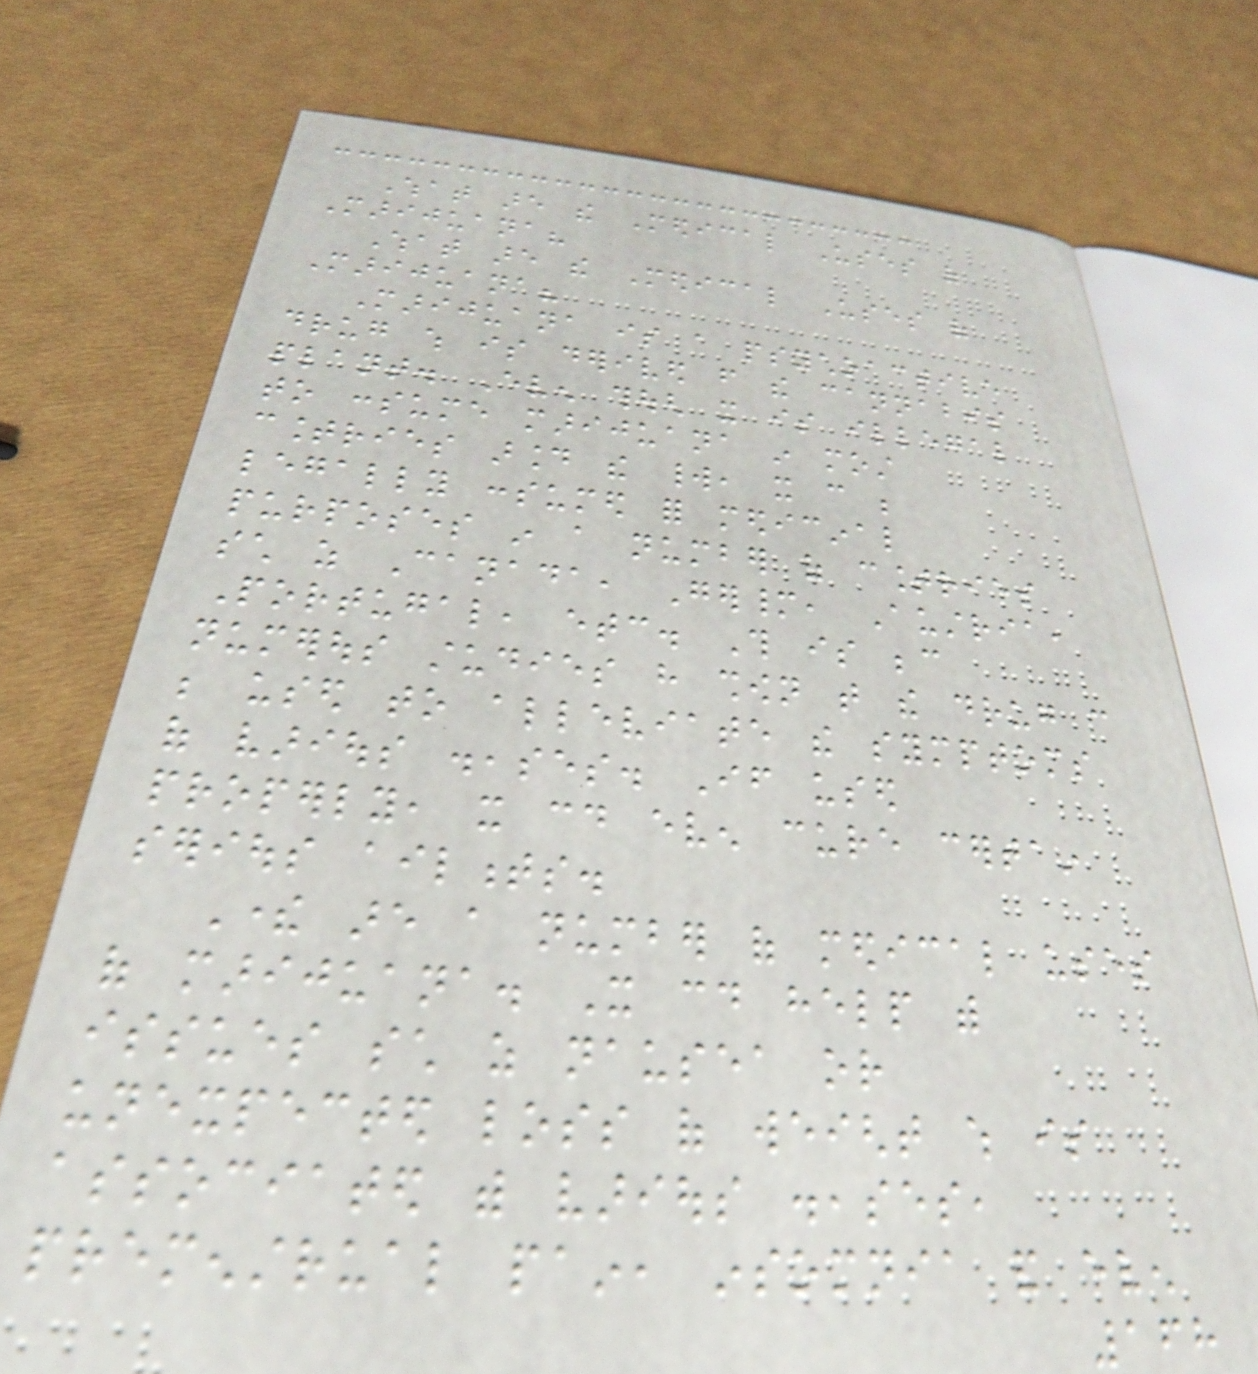What are the Medical Uses of
Marijuana?
What are the Medical Uses of
Marijuana?
Marijuana is a psychoactive
drug which is derived from the cannabis
plant. Even though it is illegal
to consume marijuana in most
countries around the world, it can be
legally consumed for medicinal
purposes in a number of countries
such as Canada, Germany, Austria,
Portugal, etc. This is because
numerous studies have shown that the drug can
be used to alleviate the symptoms
of various diseases. If used
properly, it could even cure certain
serious ailments.
There are a number of medical uses
of marijuana. It could help with
issues such as nausea or
unexpected loss of weight which is
associated with various diseases,
premenstrual pain, insomnia and even
168
